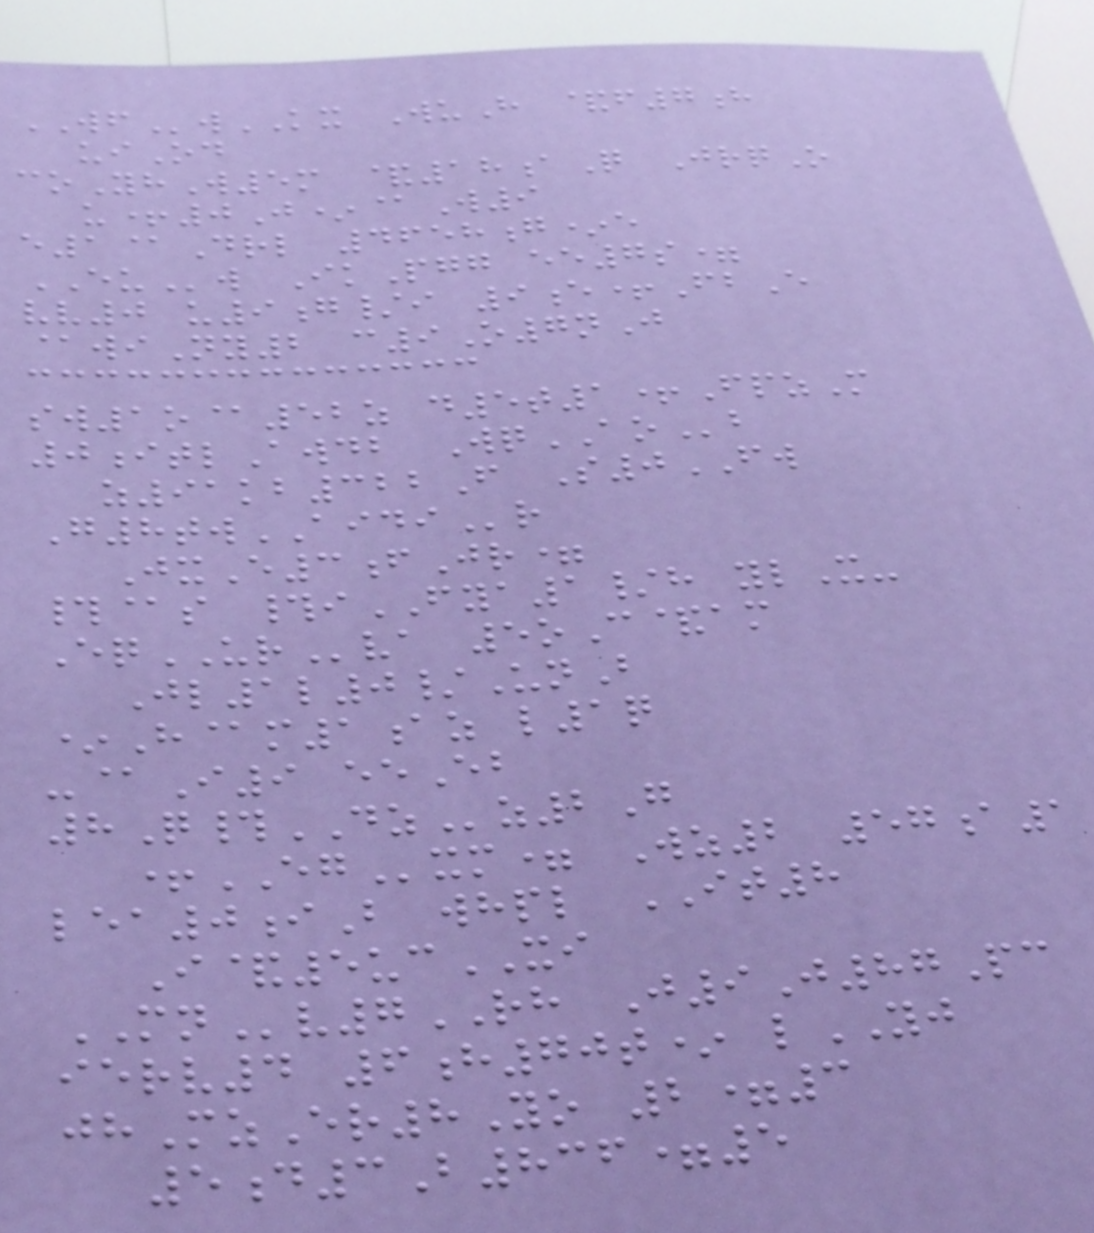WFwKX WuH &f7h
uiOd
coYhW5m &18aQ JrqO
u+0J*@W9
e1@Drl 4658g*e
EUw IkPgg ee7s=
vv0 u9g/i 9e+FbE
@wiNy2 c9O7nJ
sw1o@52z d5t1+FpzM
0itlAwdb WqAOb
z91kb322F S0FW
G8twAIDIr
JxE3fJr=
#@s #iFYA1/h ylX-
EqURva 5oC&am
Jl1l0/UnB
*H@m1az l1q
-@I9 eeEb
8Q#DZz2G
+EGxm= Wz2 57a1
lea0iB whpl IT8
I&5ucXI
MNv7RH J9J87Pc
ierv4 6h70t* lYJ
jhMzEr8Yo 2=3
5d3B836=5
